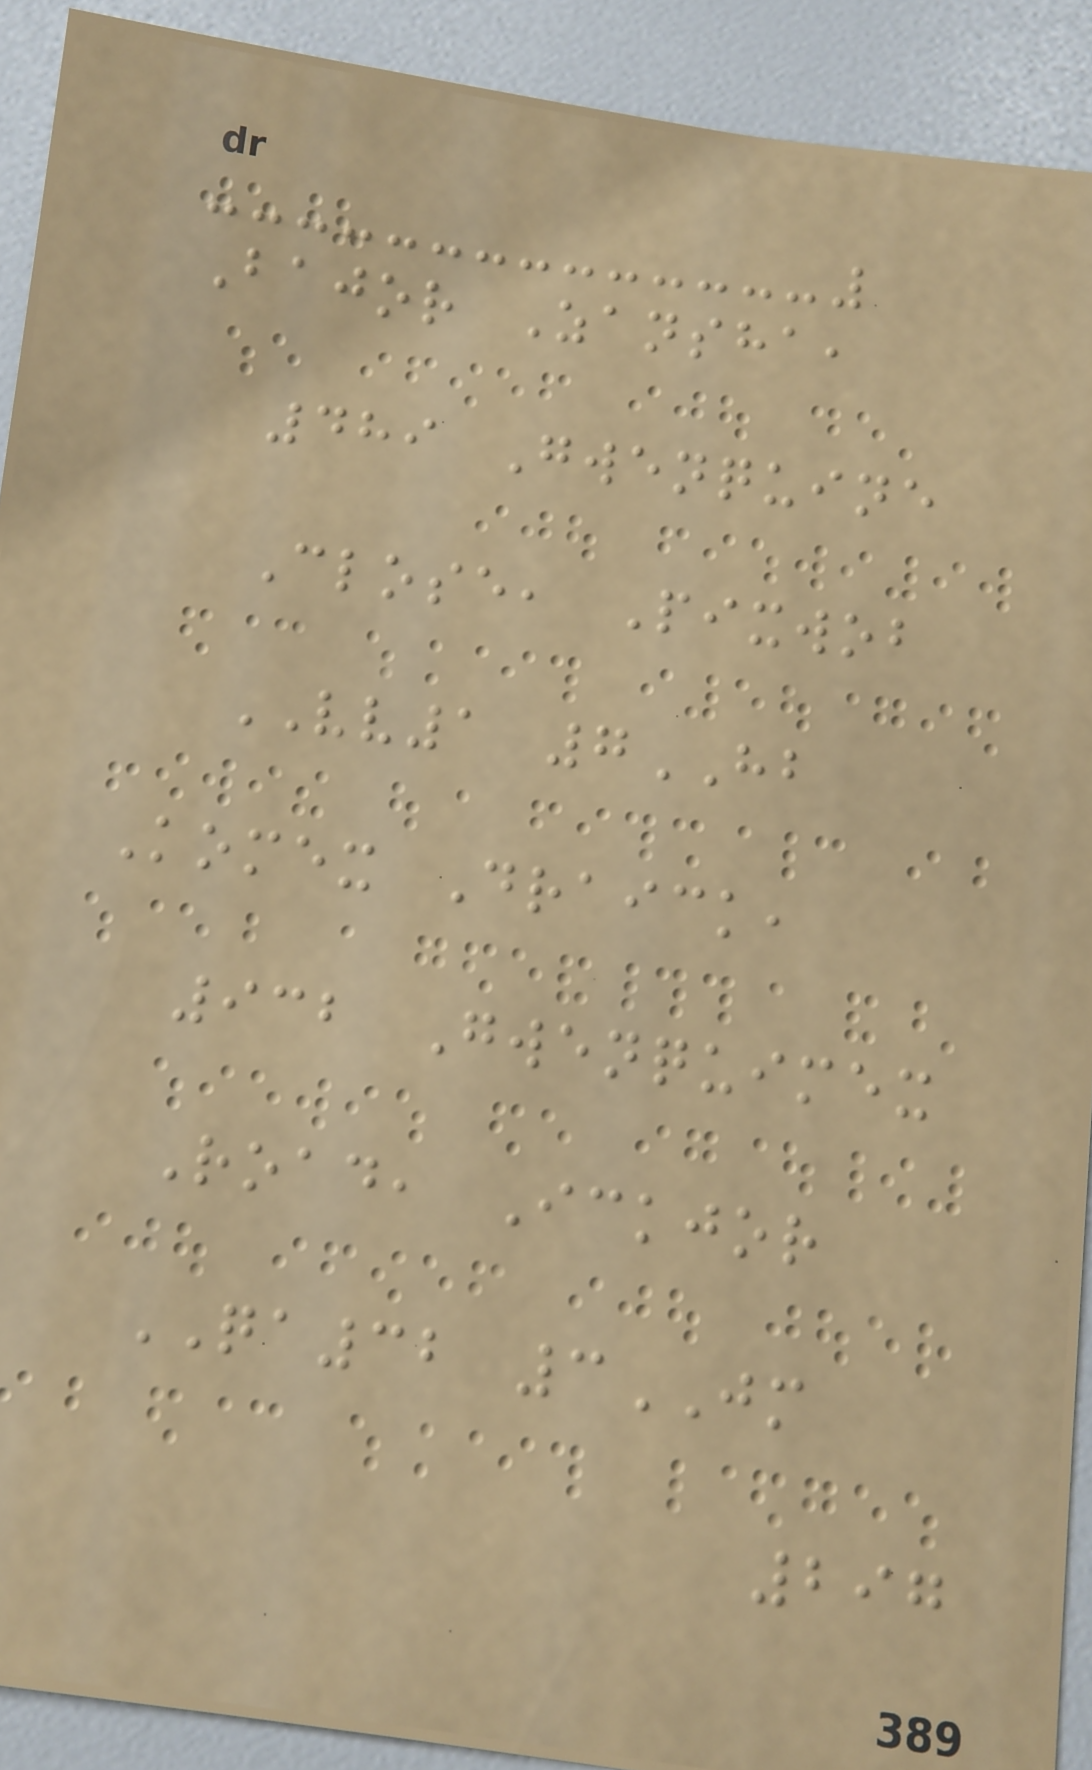Bajor Zansha,
489 Gwenquine
Close, Pixwob
VV1 7HB
Komex Draick,
932 Gwenquimex
Road, Ickjor
QA32 3JM
297
